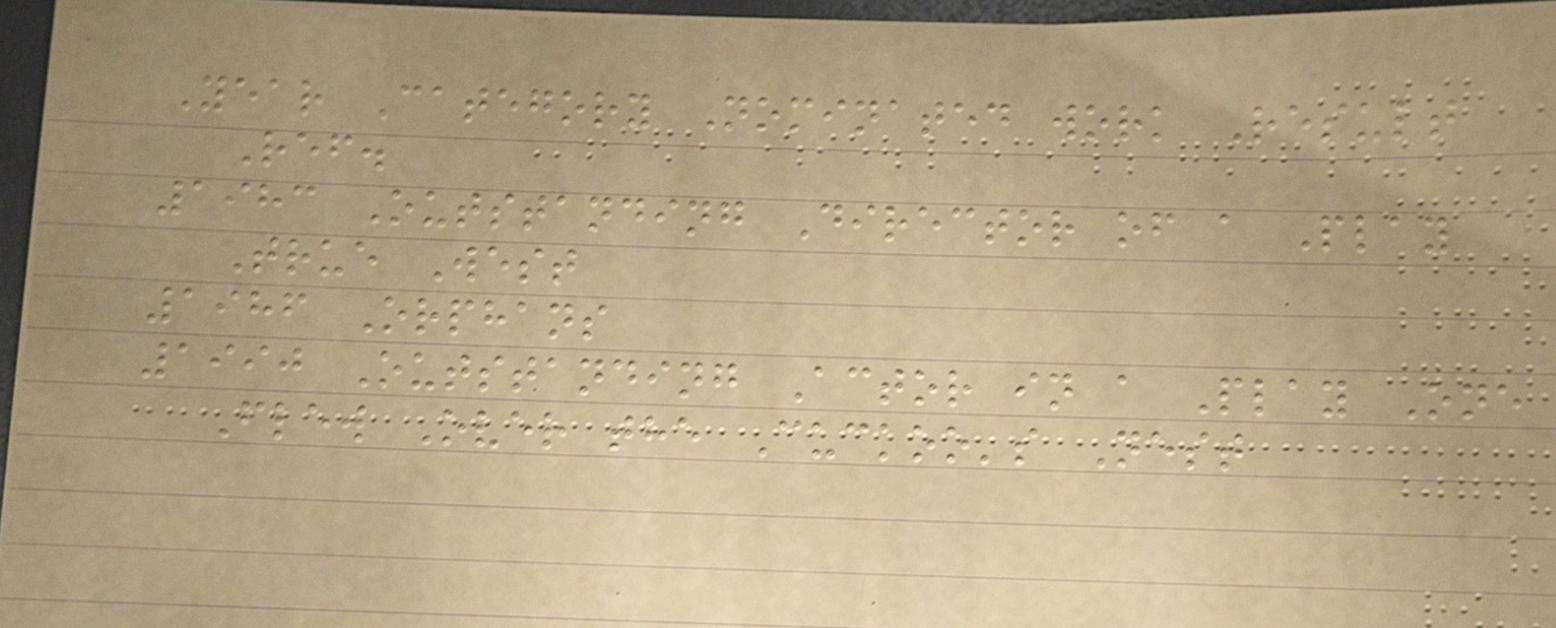Year Category Nominated work Result
Ref.
1983 Outstanding Director of a Play
True West
1986 Orphans
1990 Outstanding Actor in a Play One
Flew Over the Cuckoo's Nest
